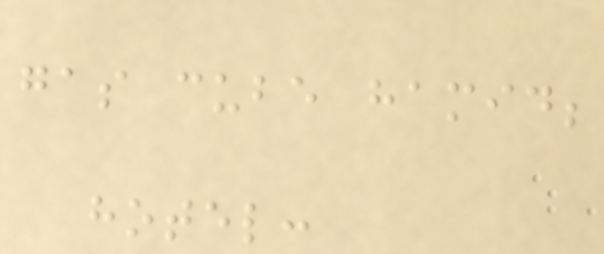gas cube hamid;
hotel:
